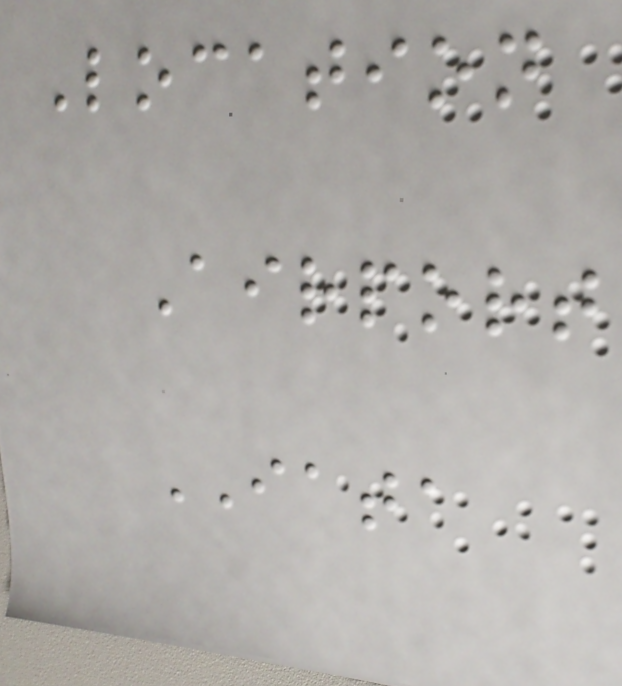Location
Airport
IATA
